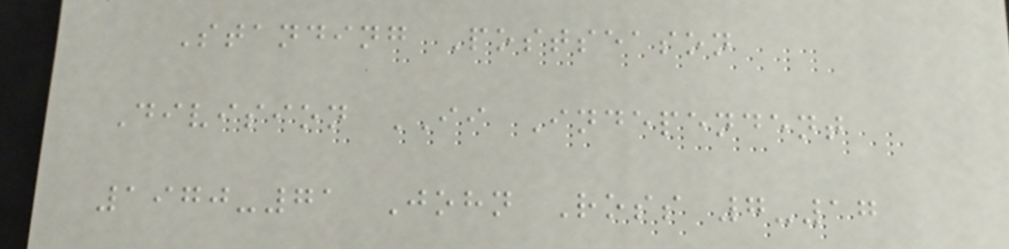Standing Postseason
Division II Independent
1970-71 John Ross 7-17
